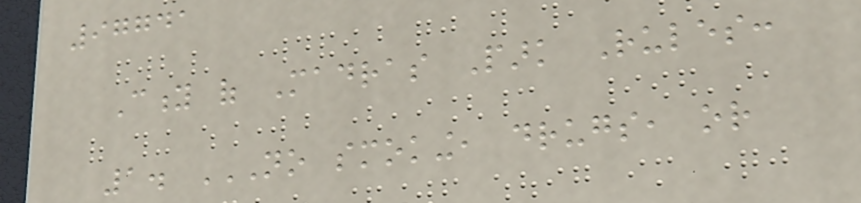97741
City of Madras Park Rules:
1. NO SMOKING, DRUGS, OR
